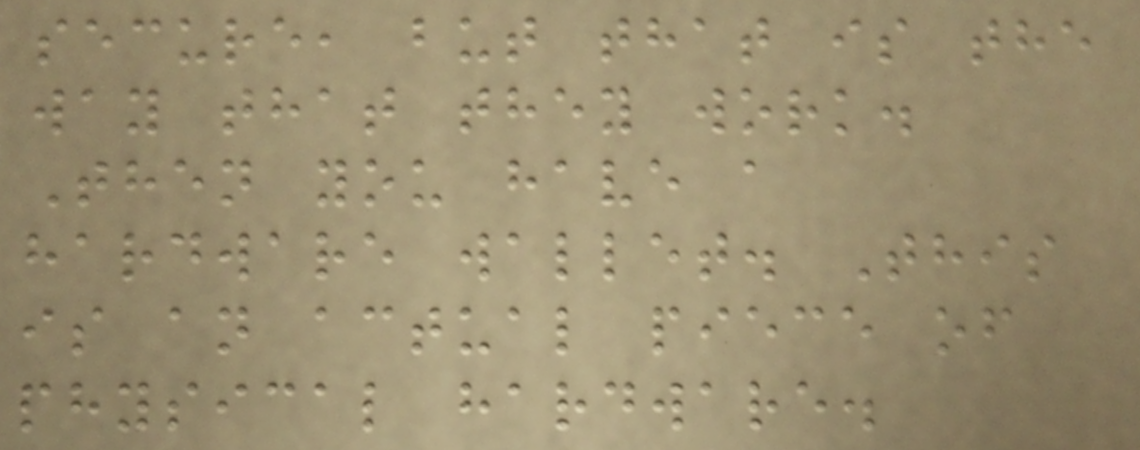secure, but that is the
way that they work.
Then you have a
hardware wallet. This
is an actual piece of
physical hardware.
